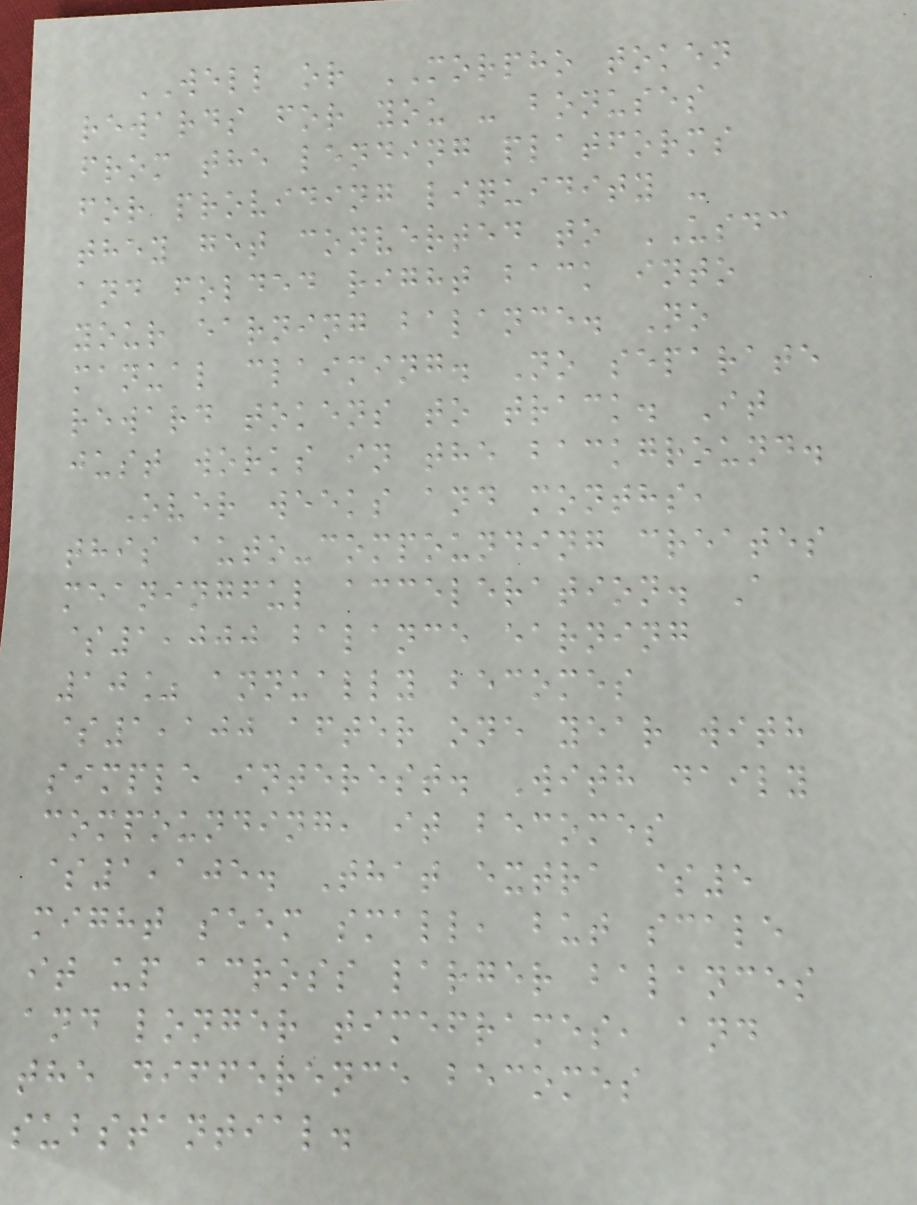WELL or MORPHO token
rewards for you - bonuses
from the lending platforms
for providing liquidity -
they get converted to USDC
and folded right back into
your earning balance. No
manual claiming. No separate
reward tokens to track. It
just works in the background.
Over weeks and months,
this auto-compounding creates
meaningful acceleration. A
$1,000 balance earning
10% annually becomes
$1,100 after one year with
simple interest. With daily
compounding, it becomes
$1,105. That extra $5
might seem small, but scale
it up across larger balances
and longer timeframes, and
the difference becomes
substantial.
